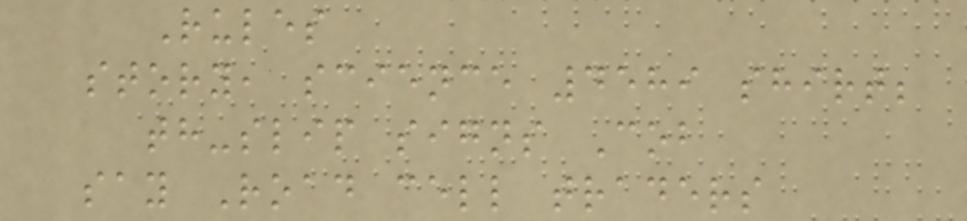Rules
story, science 4589 shirt;
th-slip signs Cob
say Road cell traders
